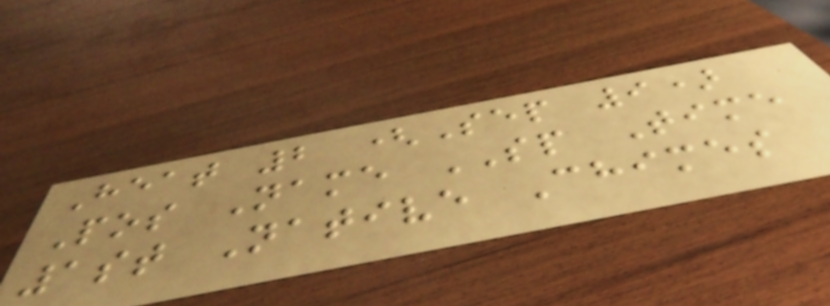Heat 2 (Sep 9)
Pos Name SP Time
1st Native Chimes
